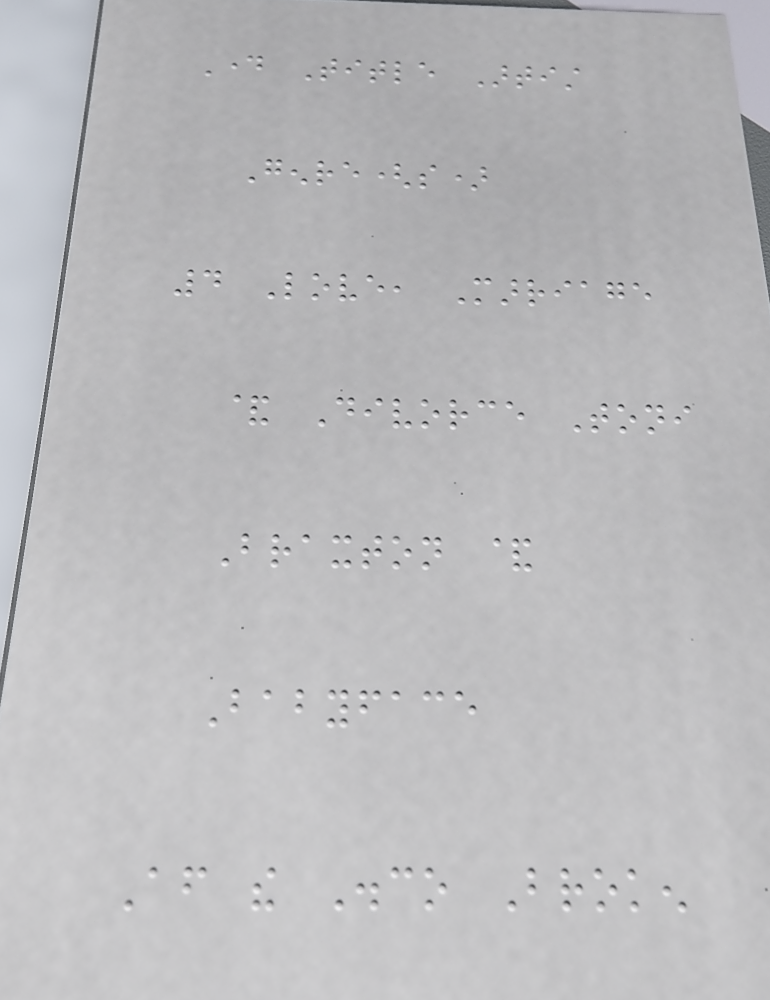Day Title Artist
Genre(s)
4 Love, Marriage
& Divorce Toni
Braxton &
Babyface
After the Disco Broken
